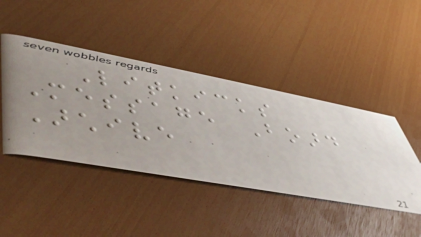Litkicks
Message Board
Archive
